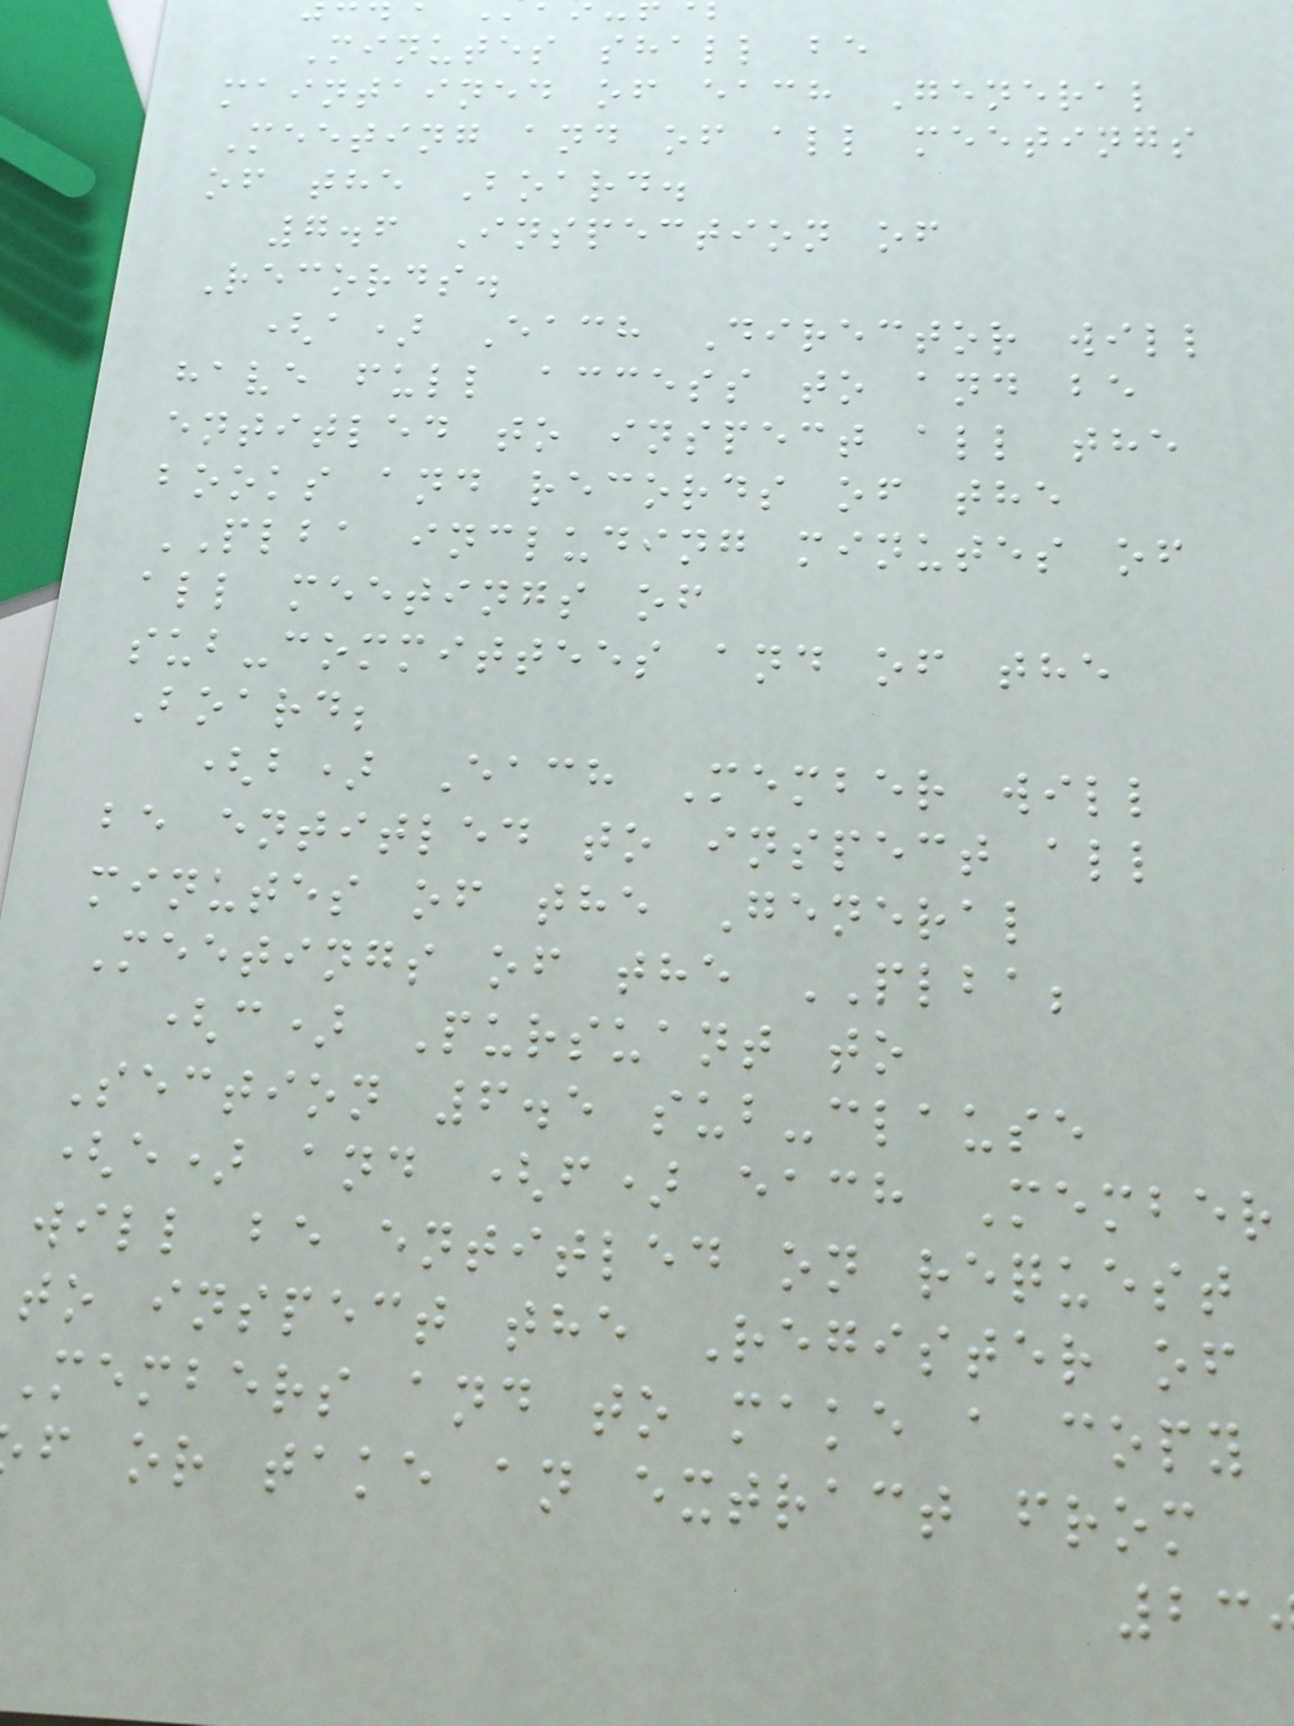Minutes shall be
maintained of each General
Meeting and of all meetings
of the Board.
7.6 Inspection of
Records.
(a) Each Director will
have full access to and be
entitled to inspect all the
books and records of the
PLBA including minutes of
all meetings of
sub-committees and of the
Board;
(b) Each Member will
be entitled to inspect all
minutes of the General
Meetings of the PLBA;
(c) Pursuant to
Section 6.5 sub-clause
(e) and (f) each Member
will be entitled on request
to inspect the Register of
Members and to make a copy
f or take an extract from
